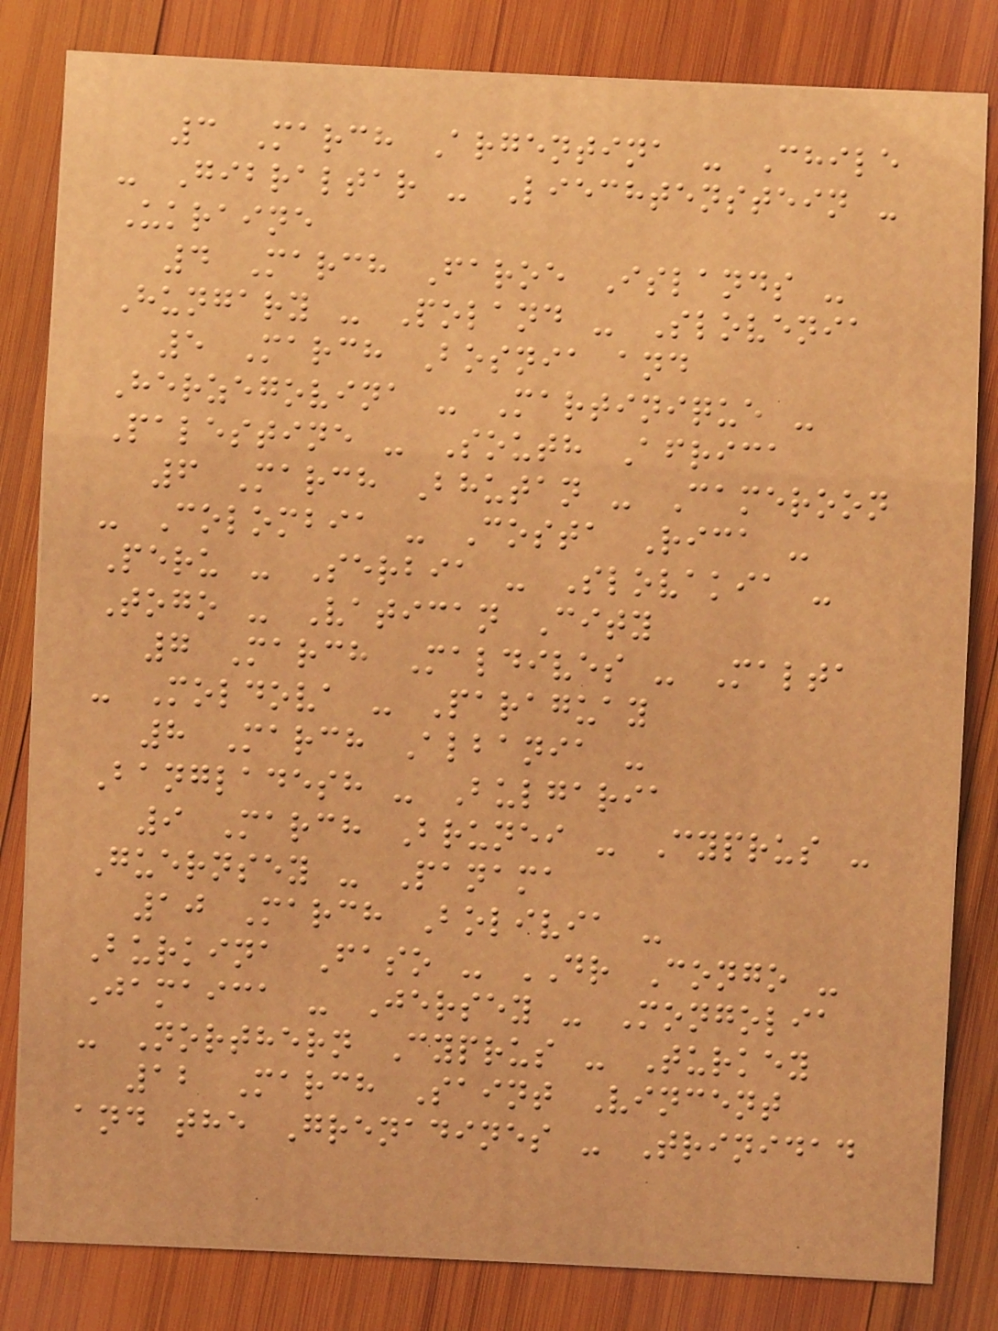3 March Argentina - Chile
- Gibraltar - Liechtenstein -
Ukraine
4 March Faroe Islands -
Hungary - Poland - Slovenia
5 March Bosnia and
Herzegovina - Martinique -
Palestine - South Africa
6 March Bhutan - Cameroon
- Colombia - Costa Rica -
Peru - Serbia - Slovakia -
Togo - Vatican City
7 March Maldives - Malta
- Moldova - Paraguay
8 March Albania -
Bangladesh - Bulgaria
9 March Brunei - Cyprus -
Guernsey - Panama
10 March Bolivia -
Burkina Faso - DR Congo -
Jamaica - Jersey - Mongolia
- Northern Cyprus - Turkey
12 March Saint Vincent
and the Grenadines - Trinidad
